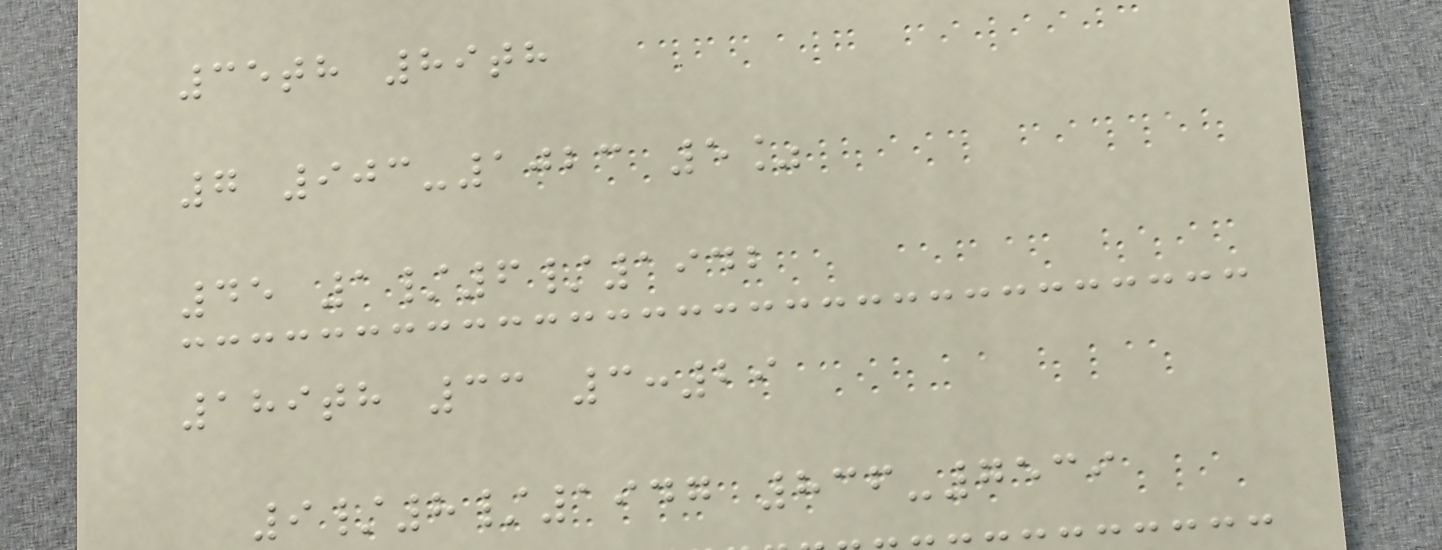35th 89th
7 903-1023 5%
45 1/6/1942
189th 33 3:29
9/8/1947 836-7539
